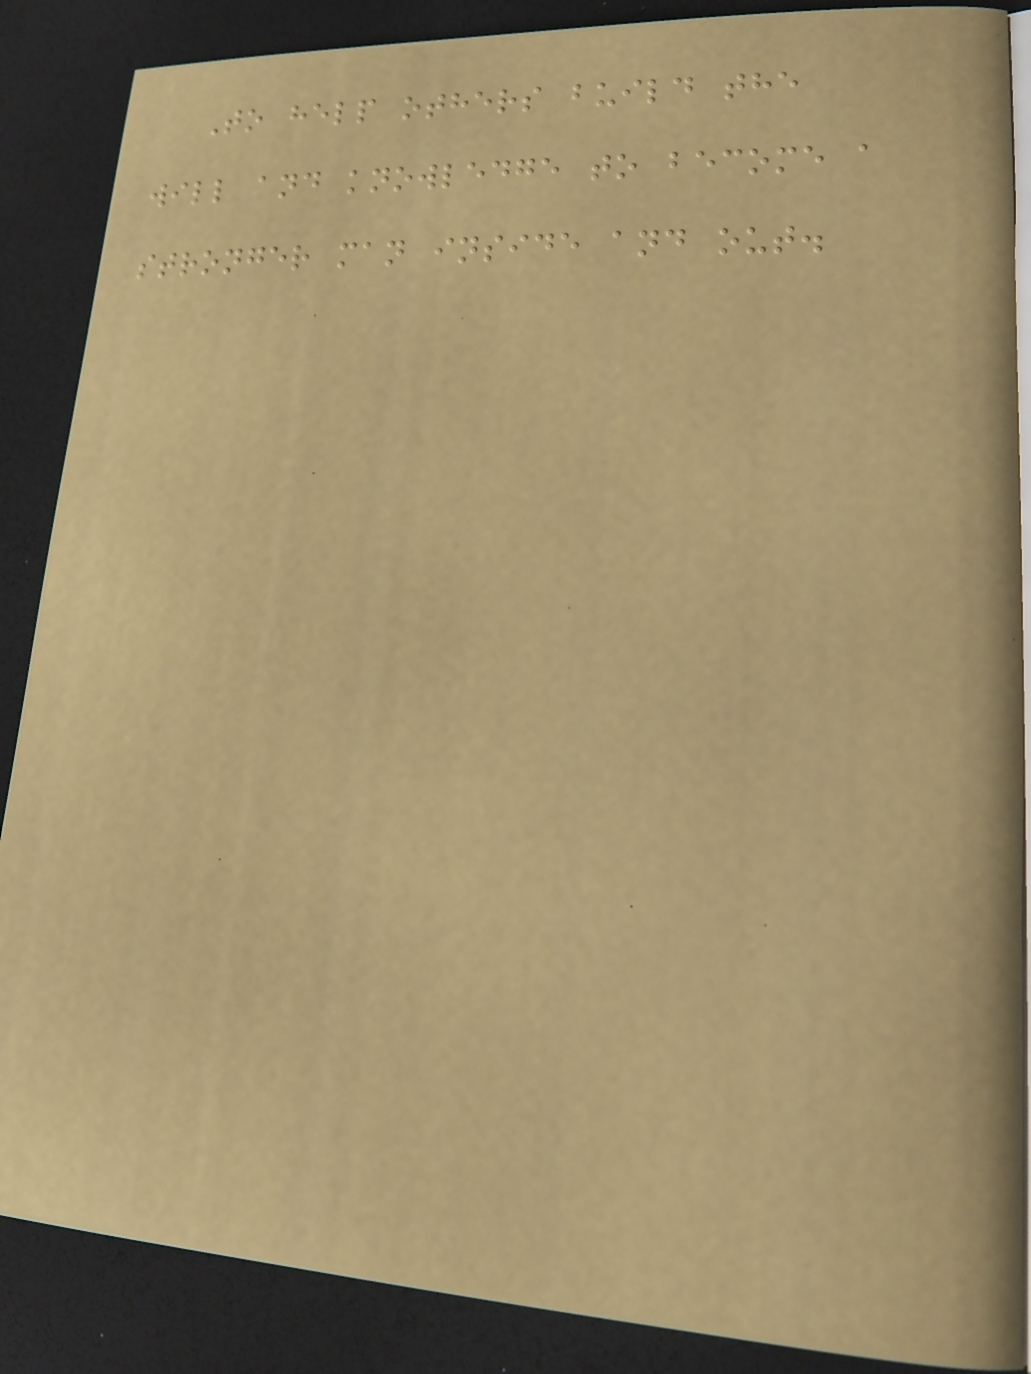To help others build the
will and knowledge to become a
stronger man inside and out.
